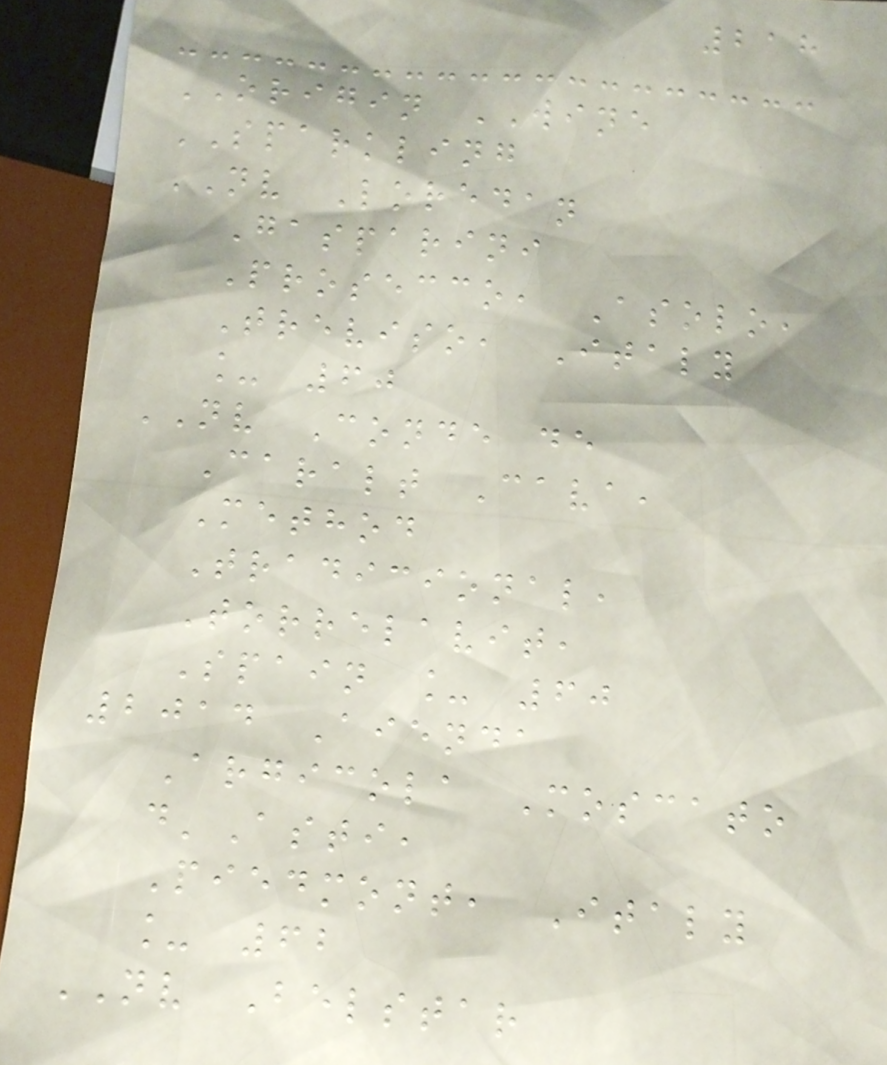218
ORIGIN WINE
SPARKLING
NV Loredan
Gasparini
Prosecco, Asolo,
Treviso, Italy
_ 60
NV Conde de
Caralt Cava,
Method
Tradicional,
Torrelavit,
Spain _ 60
2014 Aienda
Argicola Moscato
d'Asti,
Piedmont, Italy
_ 62
NV Belstar
